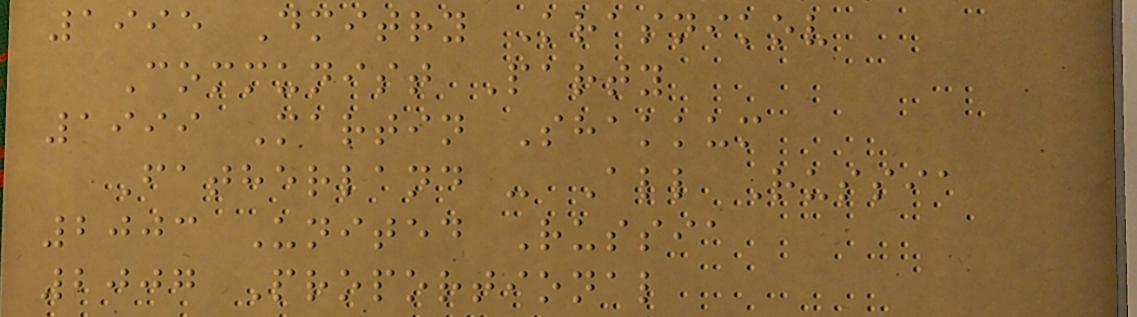1995 Dmitry Krasnikov
Communist Party
1999 Martin Shakkum
Fatherland - All Russia
2003 United Russia
2007 Proportional
